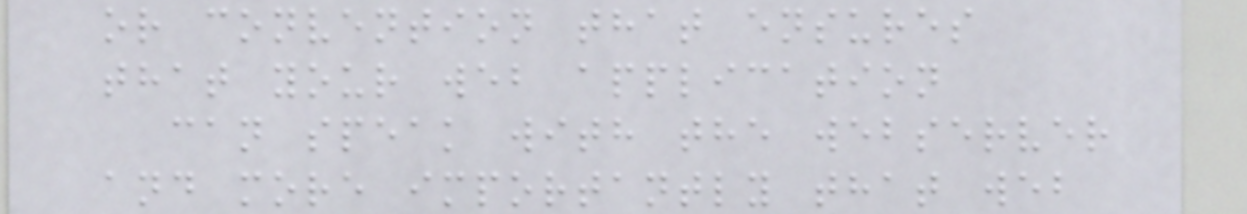or convention that ensures
that your web application
can speak with the webserver
and more importantly that web
